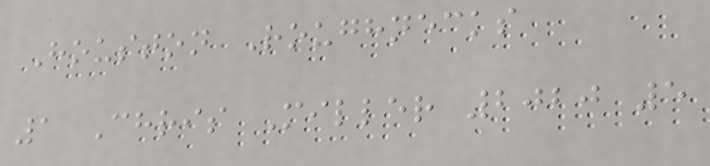Houston Roughnecks
1 Chris Miller 2020 5
